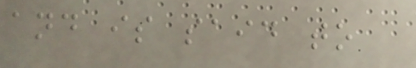and is said to
